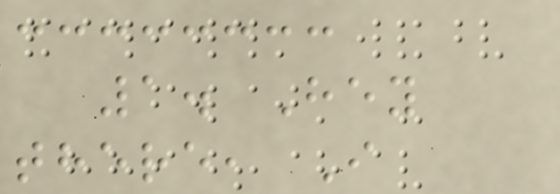1. Hey
there, I
